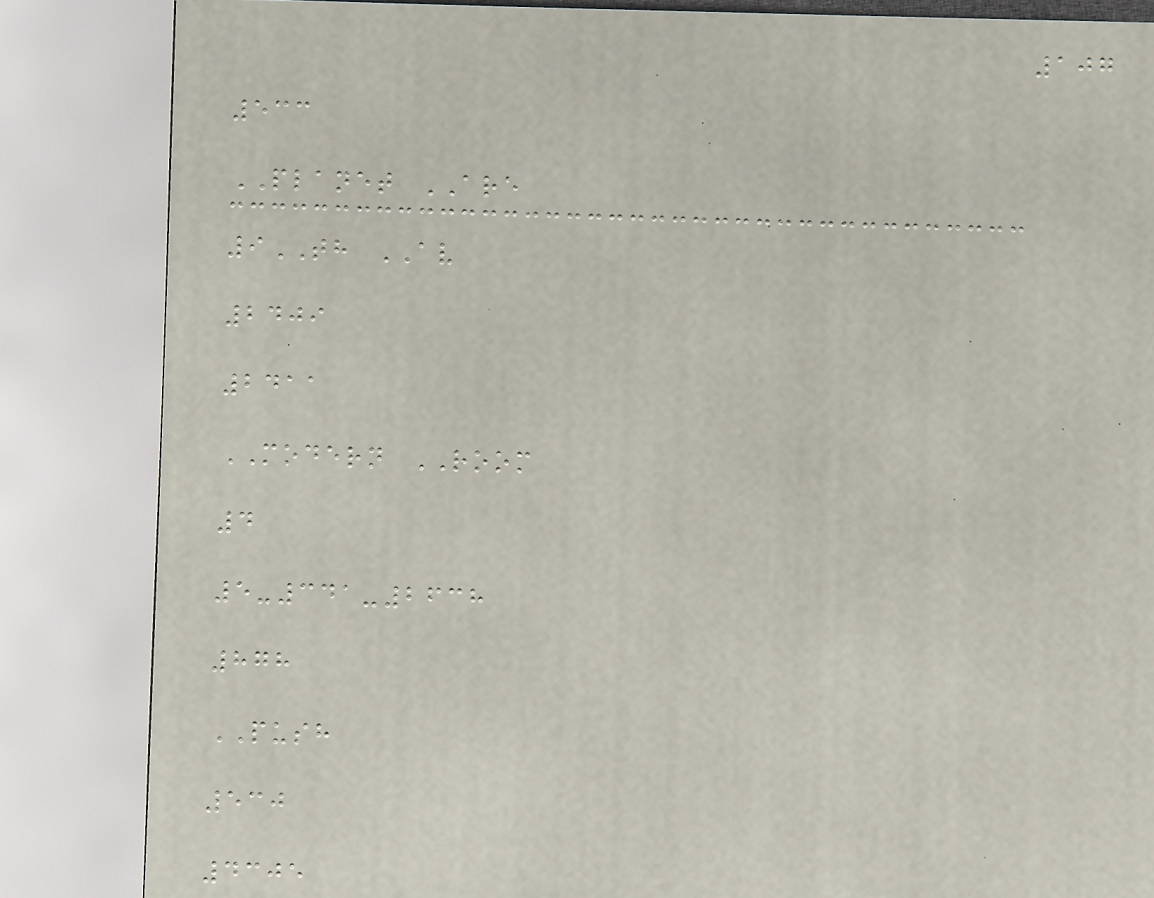107
533
PLANET ARE
9TH AV
2409
2411
MODERN ROOM
4
5-341-2638
878
PUSH
530
4305
